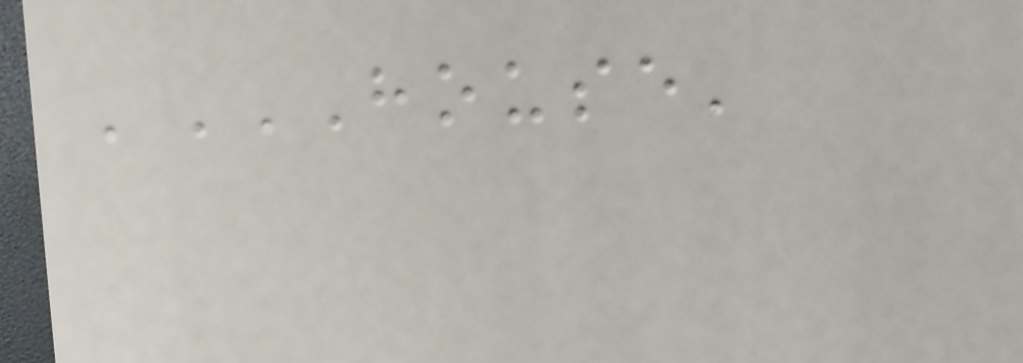'HOUSE'
